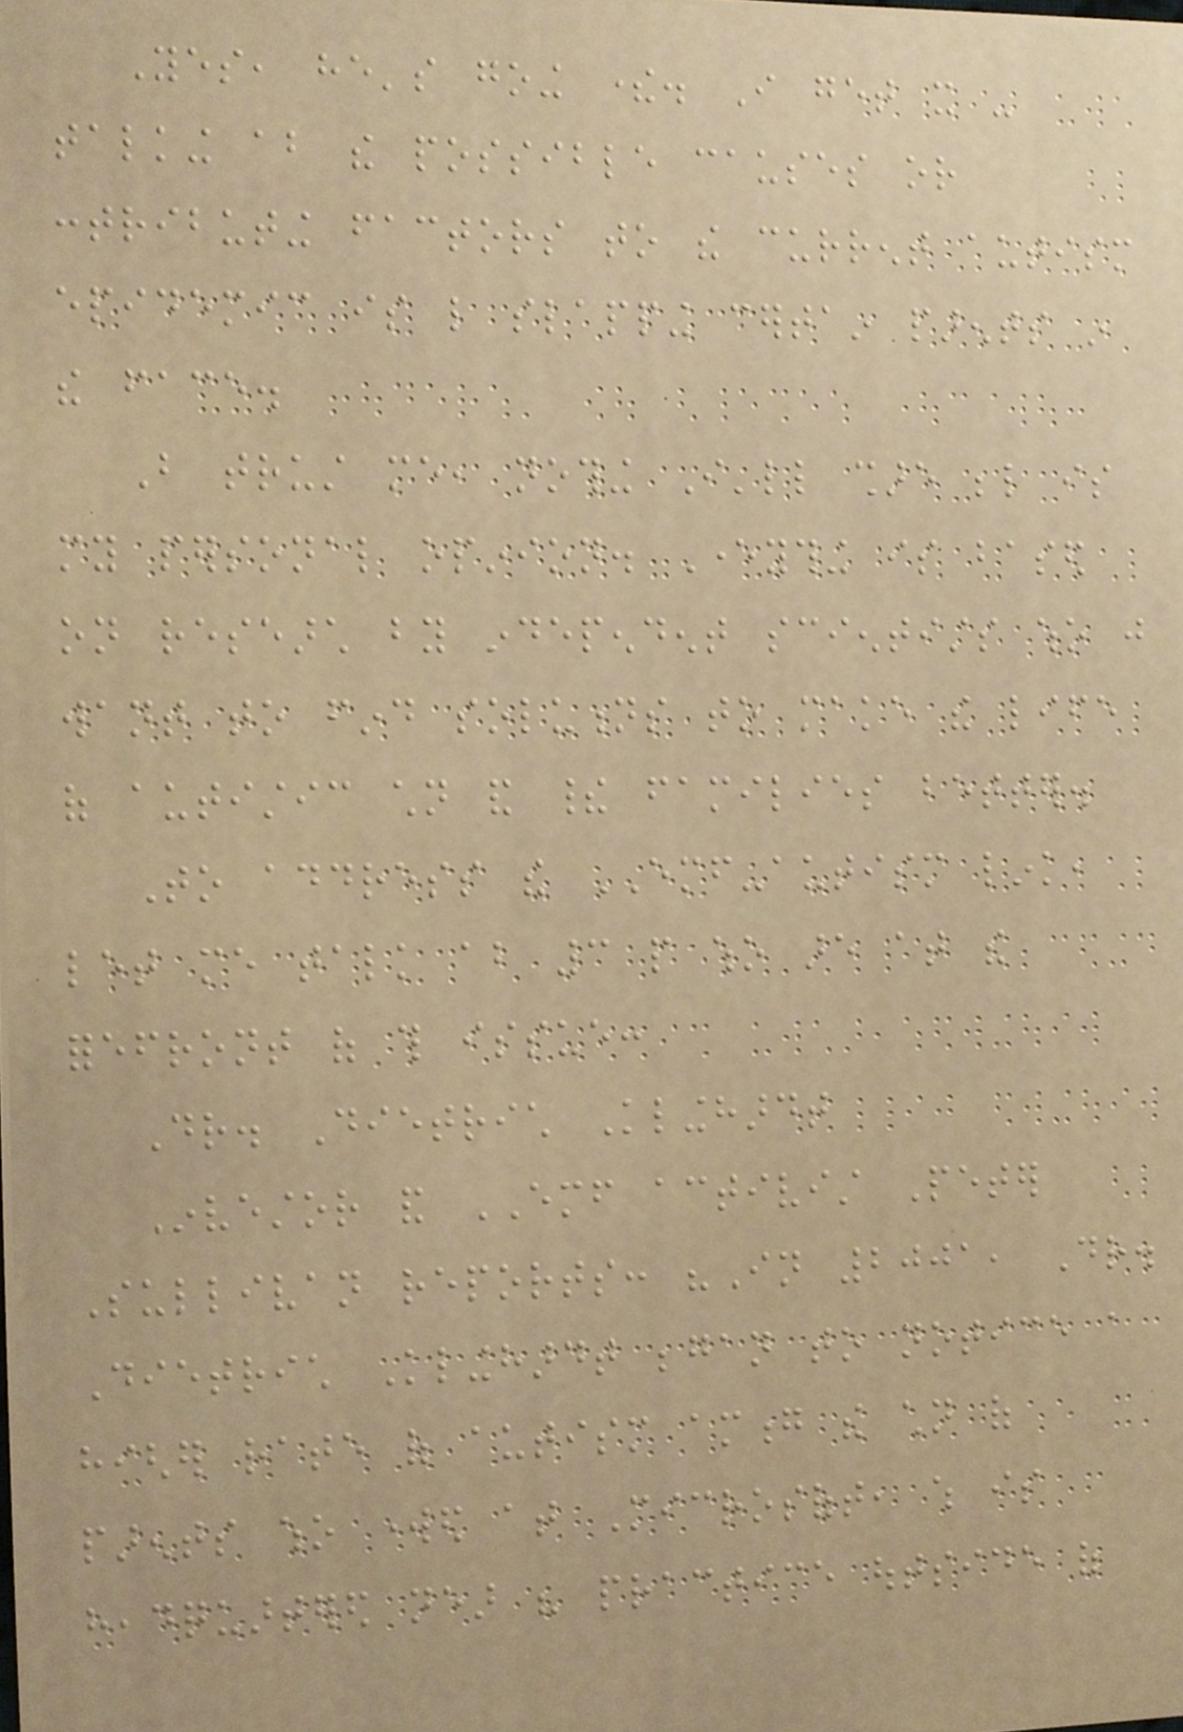Yes, he's going there. I get it -
talking about the possible causes or
contributing factors to the current autism
epidemic is like slapping certain parents in
the face.
But trust me, nothing I'll share below is
my personal opinion. Everything is based
on research by independent scientists who just
want to find solutions to make the life
of autistic children and their families better.
To address the EMF-autism link,
let me talk about 3 people who are at the
forefront of this issue:
Dr. Dietrich Klinghardt
Investor and EMF activist Peter
Sullivan reports: "In 2001, Dr.
Dietrich Klinghardt began to notice a
higher rate of autism among the children of
parents who worked at Microsoft, which is
headquartered near his practice outside of
